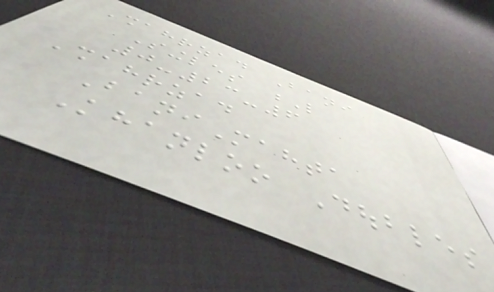Shahrzad Bani
Singles L
0-23-6
Shahrzad
BaniMahta
Khanloo Doubles
